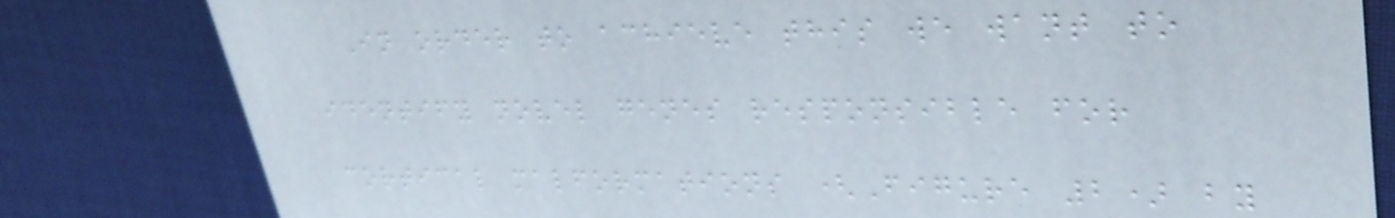In order to achieve this we want to
identify novel genes responsible for
cortical malformations (Figure 2) by
